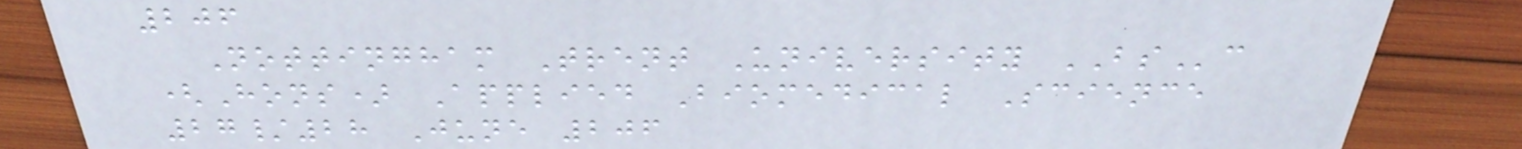206
Nottingham Trent University BSc
(Hons) Applied Biomedical Science
27/28 June 206
